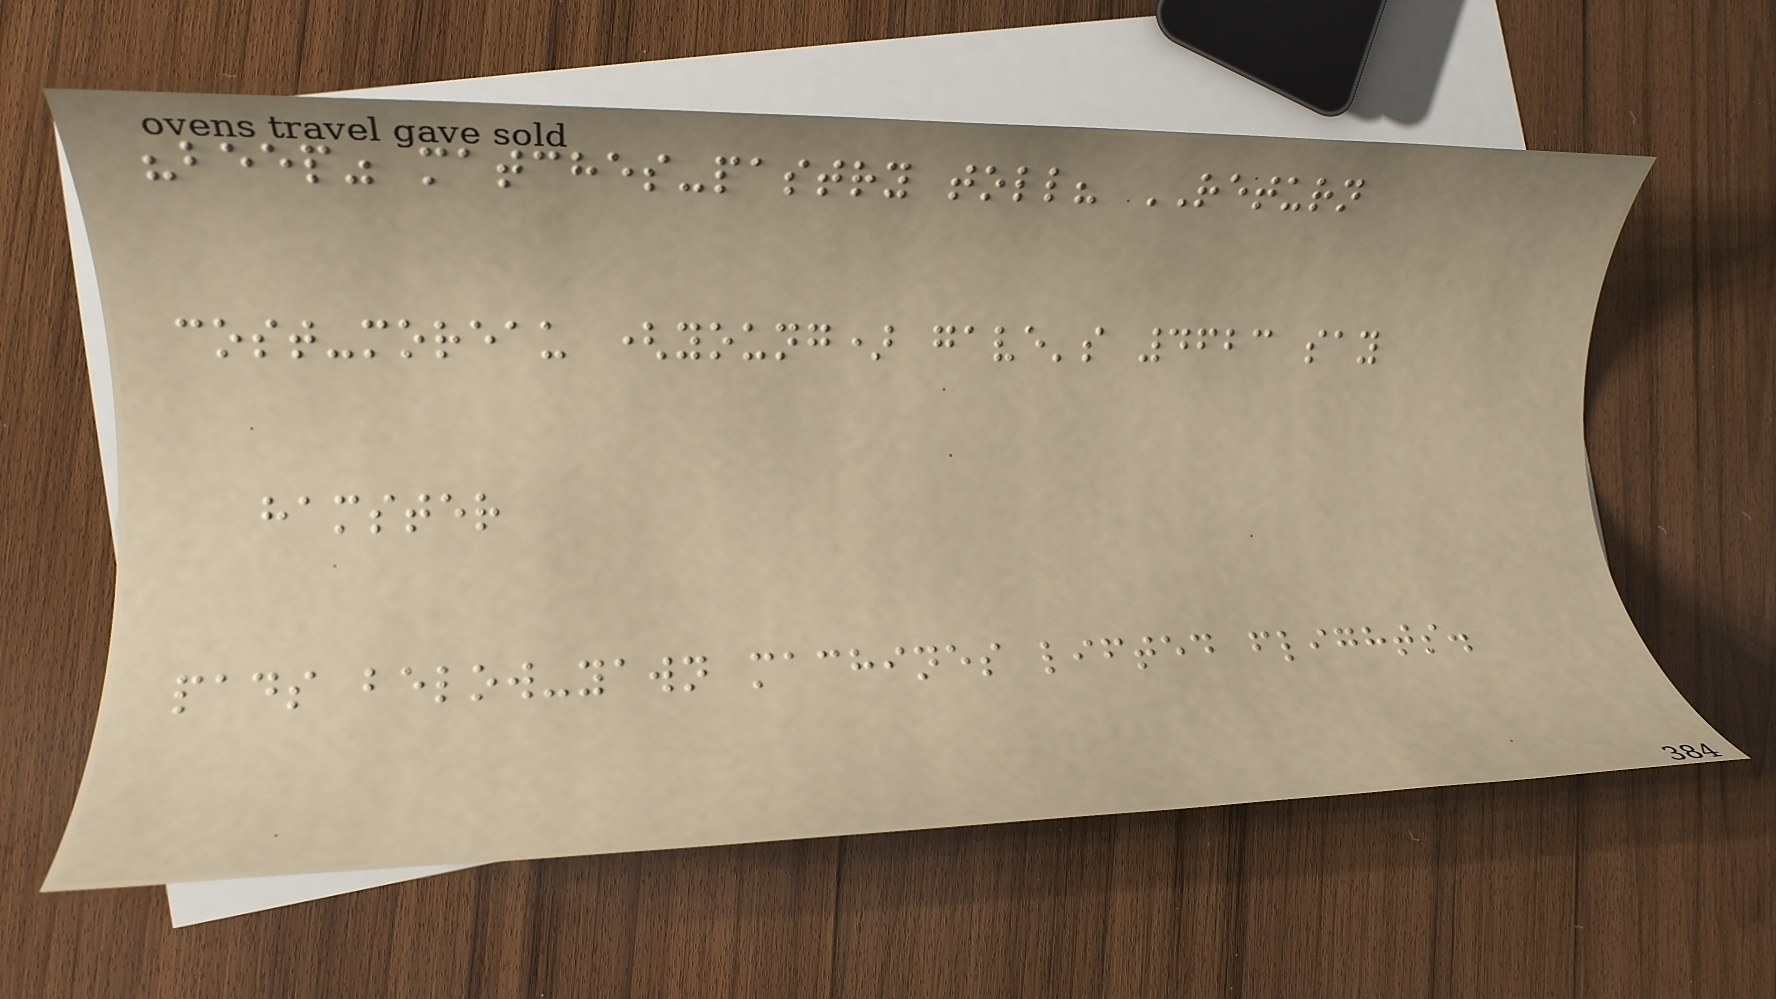"beep" matches-pastry toll? RETURN
cost-moreau (young) gave's 4623 say
hamster
pads below-yawn machines lifted flights.
